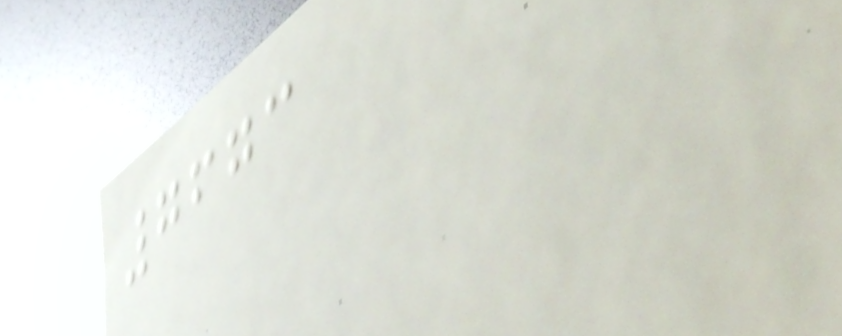7673
